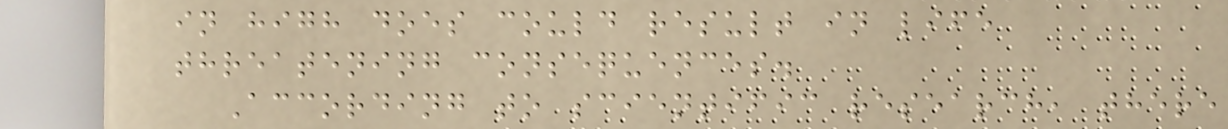in high does could result in life
threatening consequences.
According to scientific research, there
